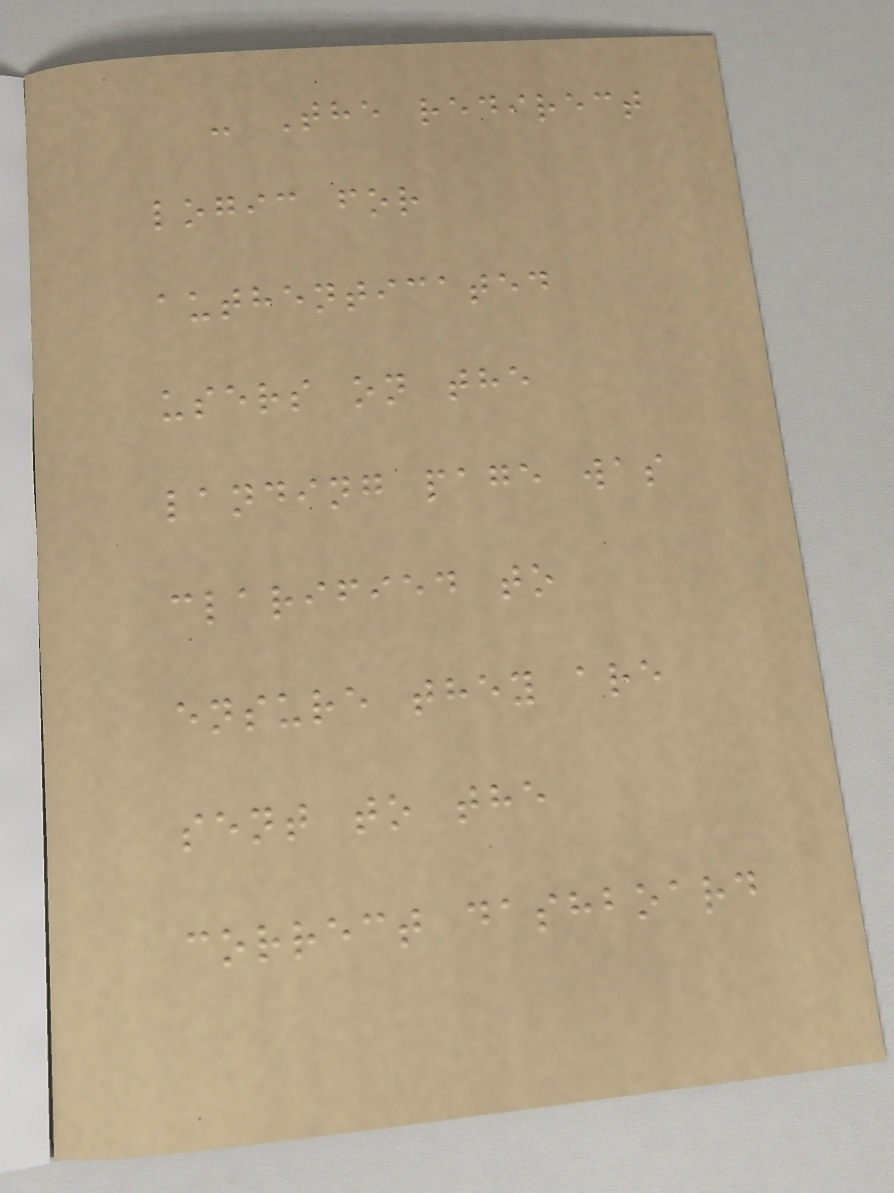- The redirect
logic for
authenticated
users on the
landing page was
clarified to
ensure they are
sent to the
correct dashboard
